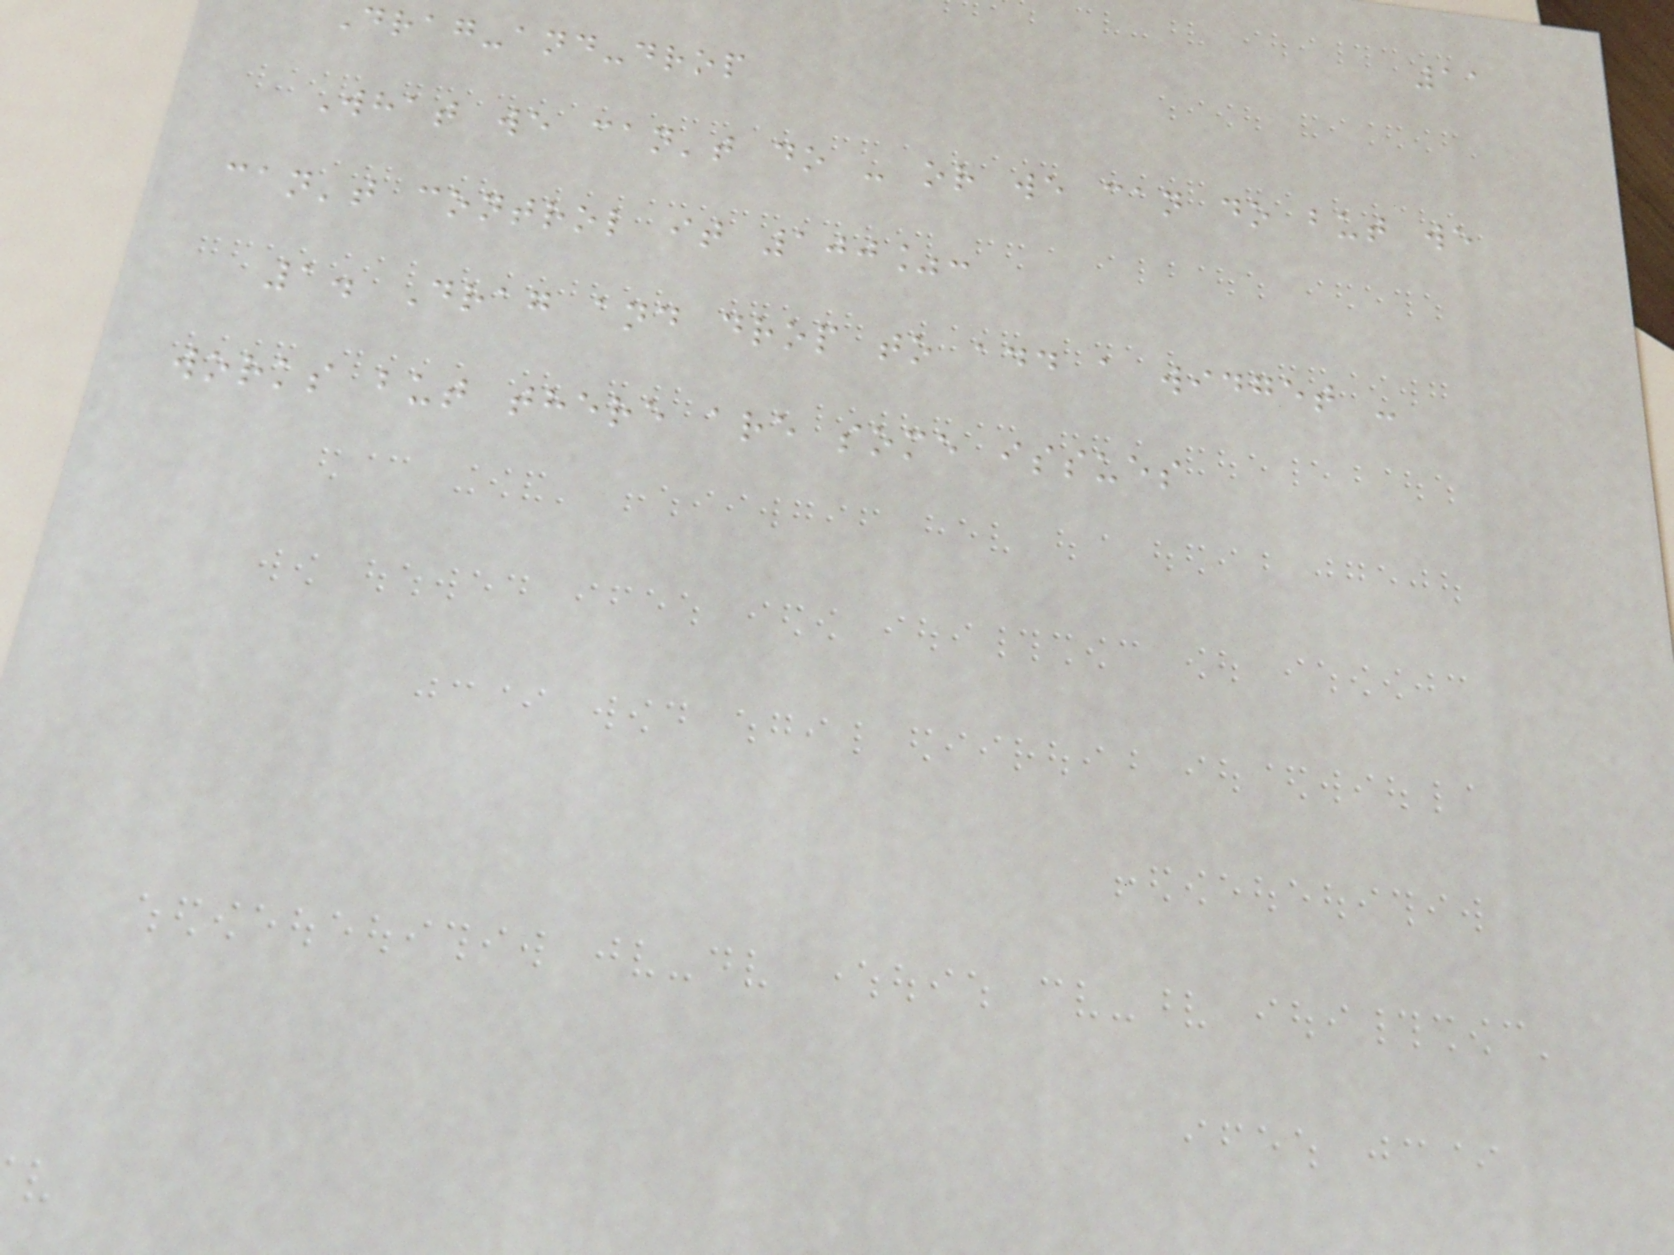11
Drag-and-drop
What we can't do - or we can do but we
can't control it 100%:
1. Drag and drop to add a widget -
works but there are some issues
